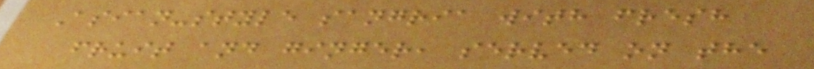Asian-style sangria with fresh
fruit and ginger, served on the
